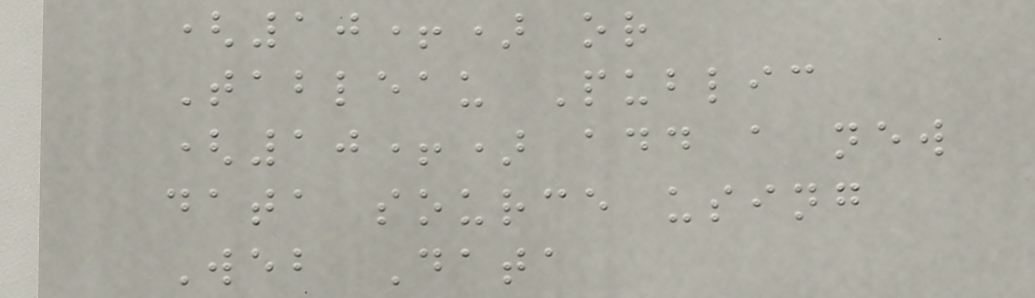(10+) or
Tableau Public
(10+) add a new
data source using
Web Data
